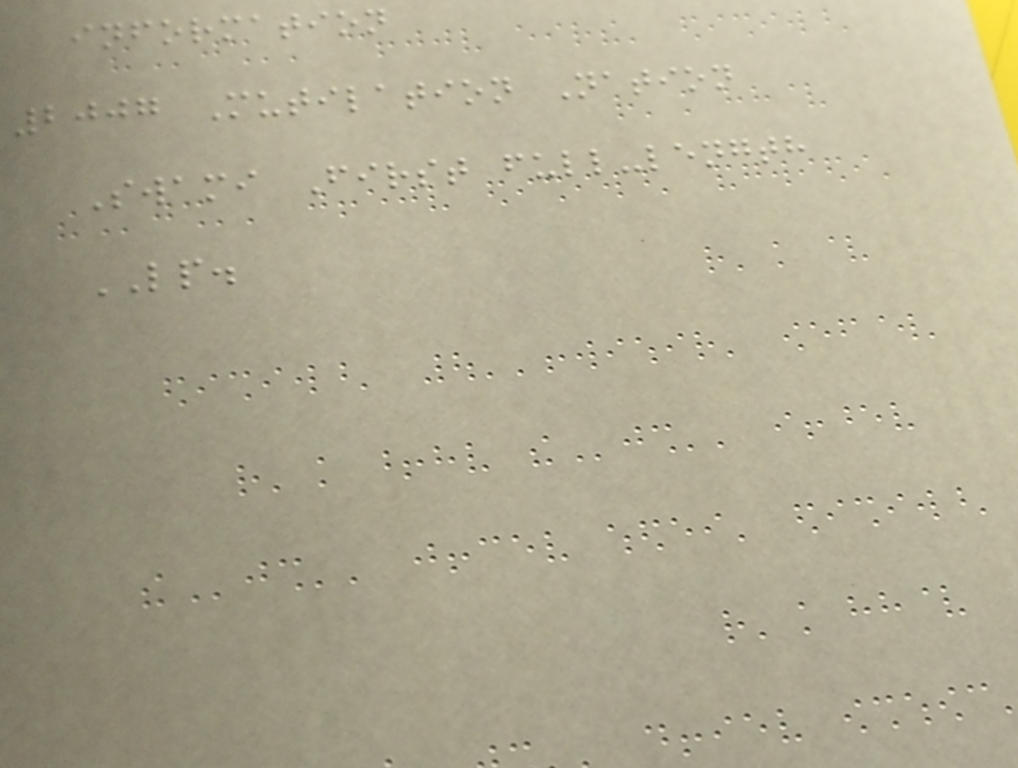information
2007 Mutilation Nation
Swami First full-length
LP.
